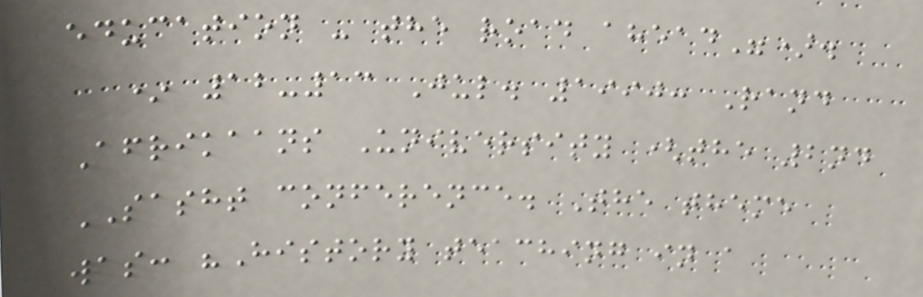education - the road ahead").
* 12-13 Jul. 1990: Rand
Afrikaans University (the 2nd
SASHT conference. The theme
was: "History teaching in a
